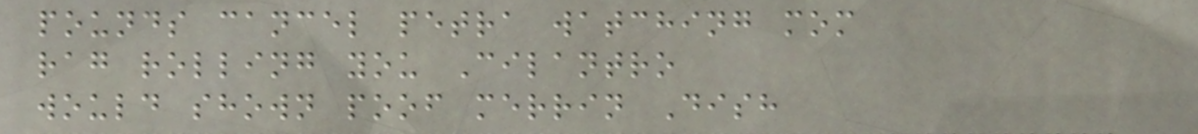pounds cancel petra watching mom
rag rolling you Cilantro
would shown poof merrin Dish
